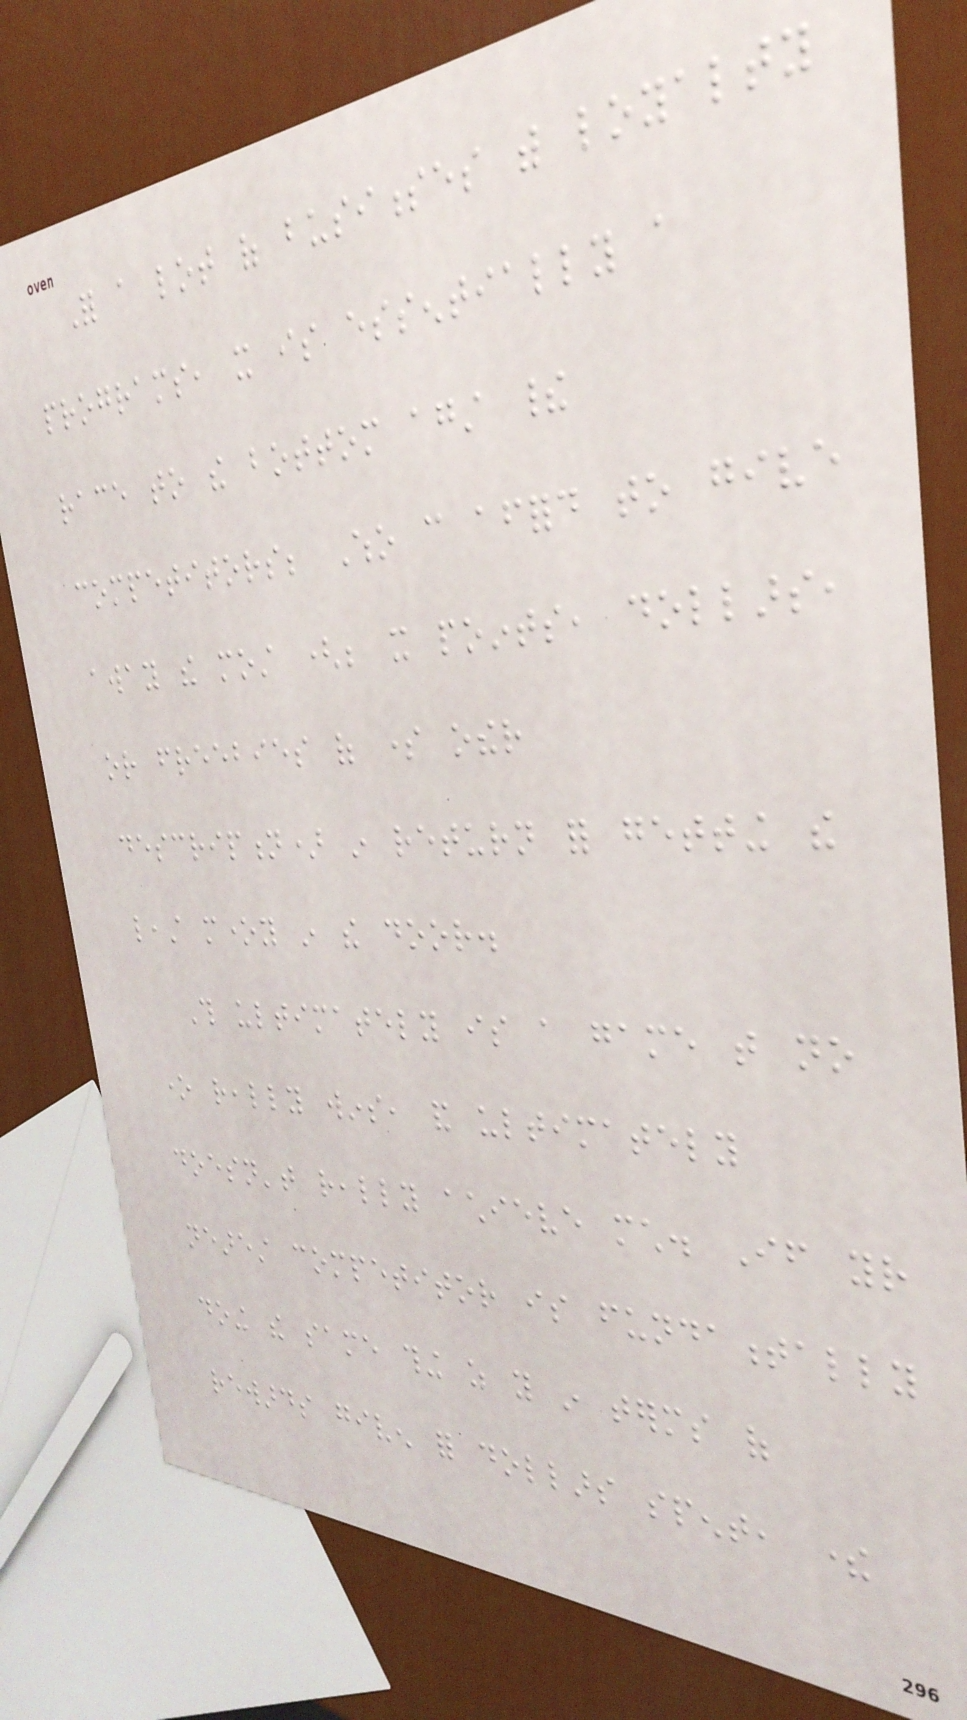For a lot of businesses with loyalty
programs, it is essentially a
race to the bottom against their
competitors; Who can afford to give
away the most (be it points, dollars,
or freebies of some other
description) in return for getting the
least money in the door.
This ultimately is a game that no
one really wins, and ultimately
doesn't really achieve much. If your
nearest competitor is fundamentally
doing the same thing as you in terms of
rewards given for dollars spent, there
